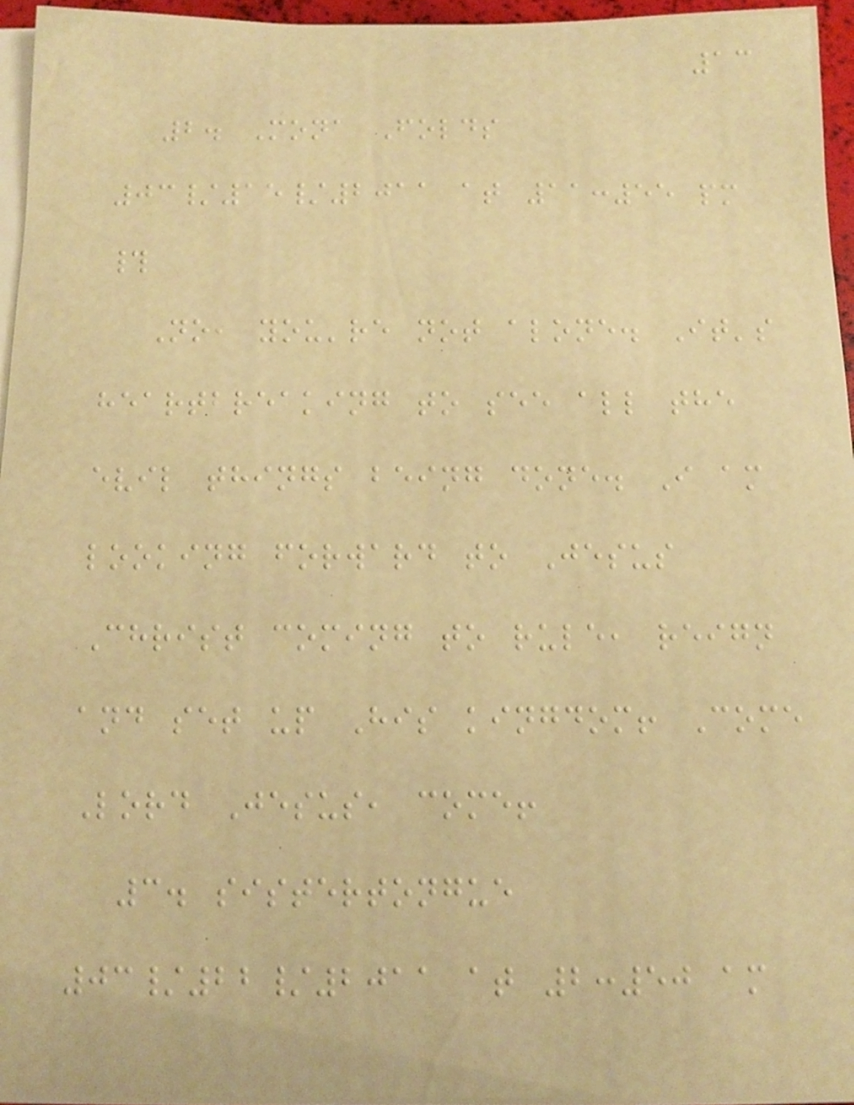13
2. Mona Folds
03/15/2011 at 11:55 pm
#
No, you're not alone. It's
heartbreaking to see all the
evil things being done. I am
looking forward to Jesus
Christ coming to rule, reign
and set up His kingdom! Come
Lord Jesus, come!
3. sistertongue
03/22/2011 at 2:50 am
